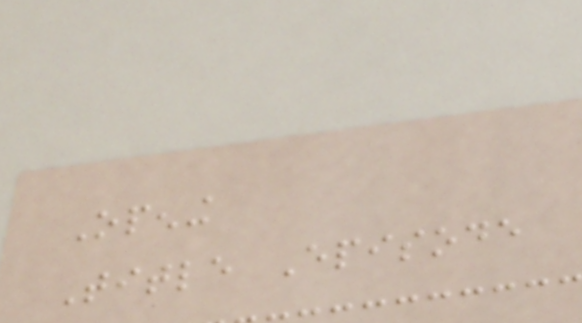Opening
Title Episode
